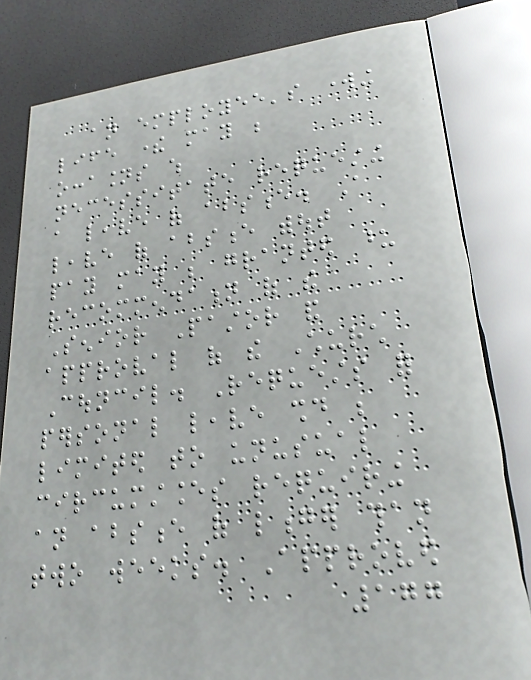an employee's working
life there may be
occasions which
necessitate requesting
a leave of absence. A
leave of absence without
pay may be granted upon
recommendation of the
Senior Pastor and
approval of the Church
Council. Requests for
personal leave should be
limited to unusual
circumstances requiring
an absence of longer than
two weeks. Approved
177
